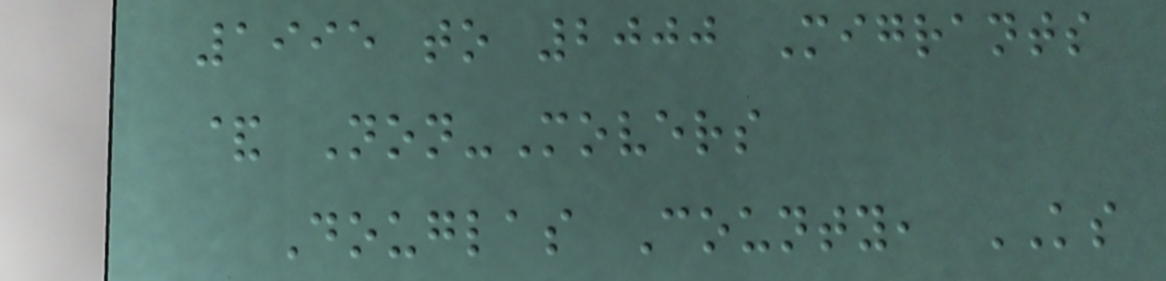1995 to 2000 Migrants
& Non-Movers
Douglas County, KS
